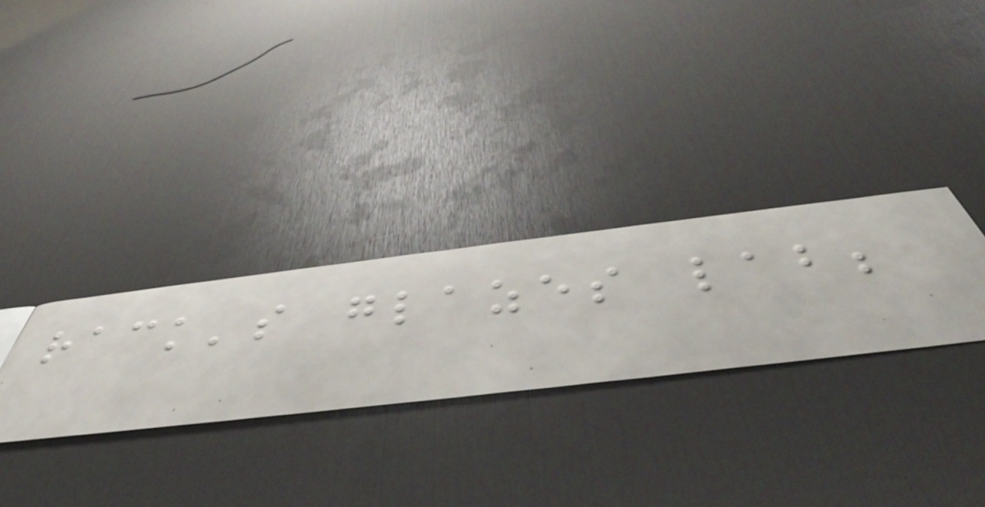rack's glazes lab;
